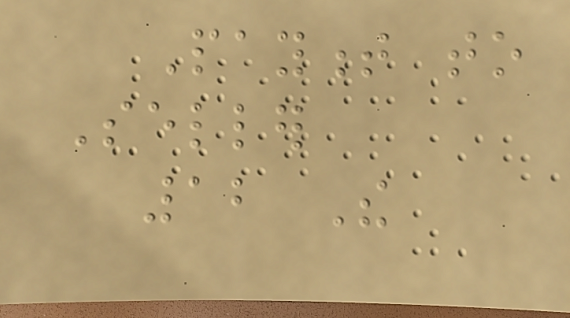Payment to
Seller
12 The
